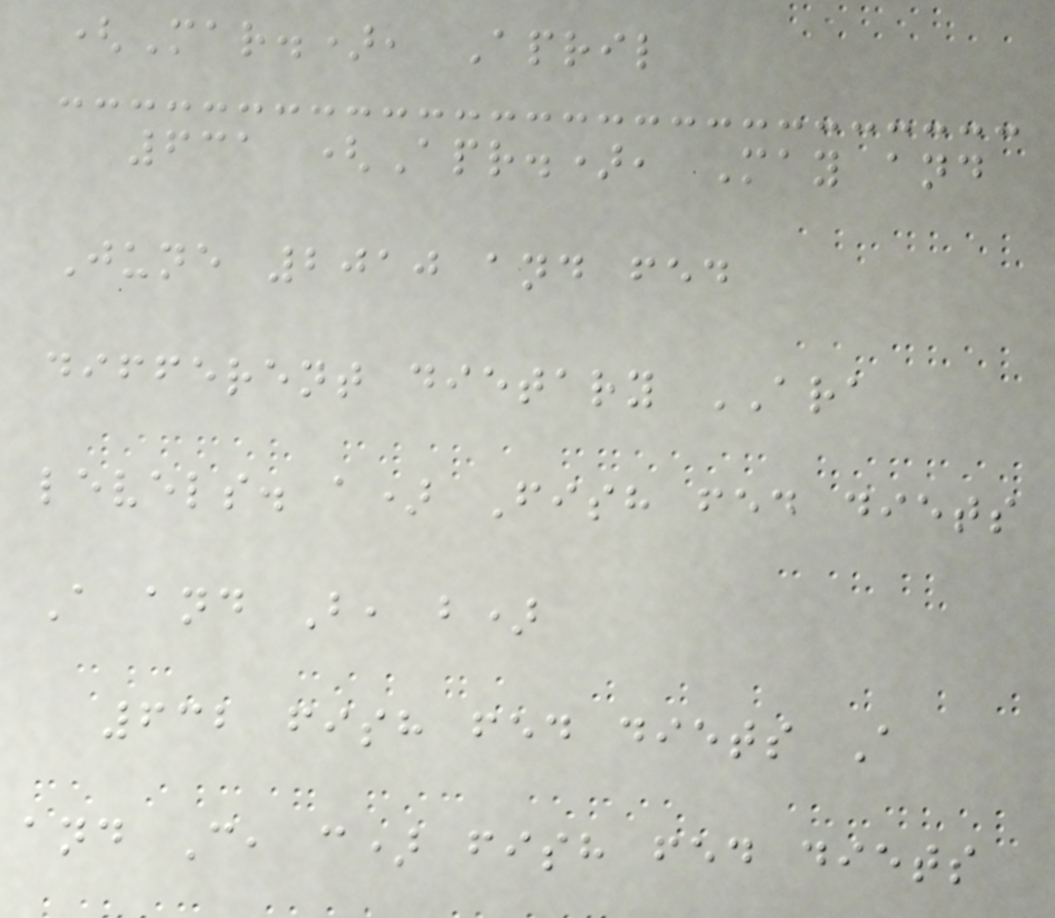(Mar.), April
631 (Apr.), May and
June 2010 and fed
different dietary ARA
levels. a) Fish fed diets
A and B, b)
632 fish fed diets A
and C, c) fish fed diets
